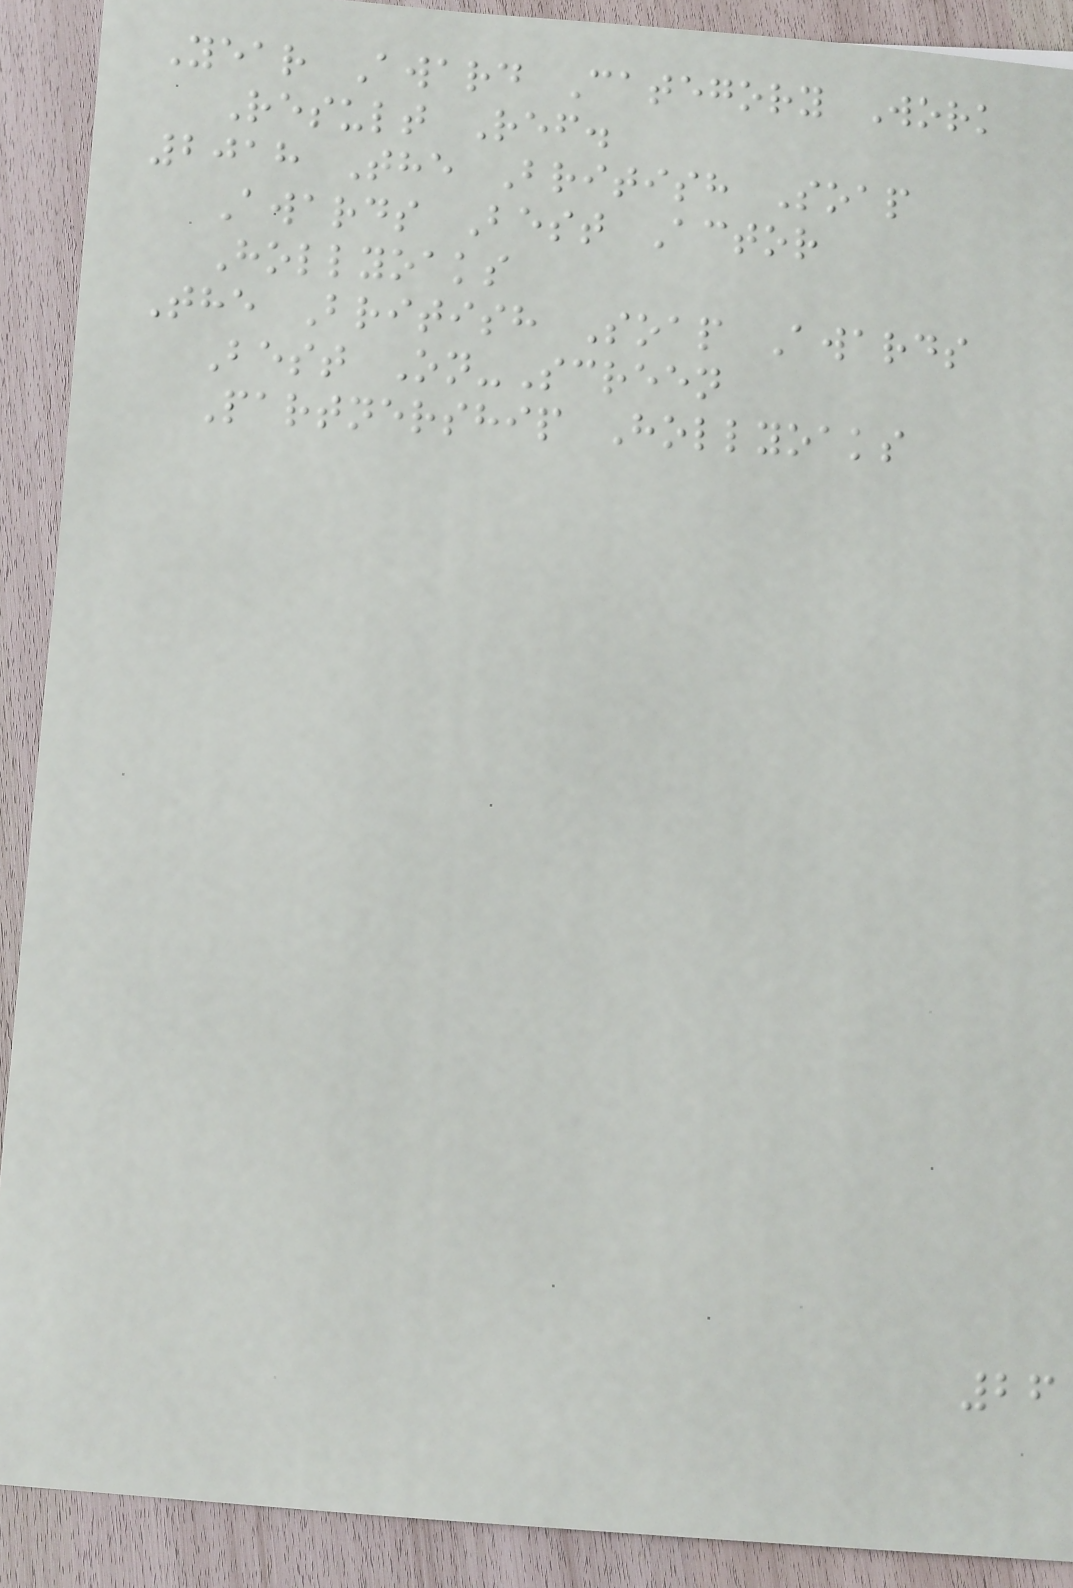Year Award Category Work
Result Ref.
2018 The British Soap
Awards Best Actor
Hollyoaks
The British Soap Awards
Best On-Screen
Partnership Hollyoaks
26
